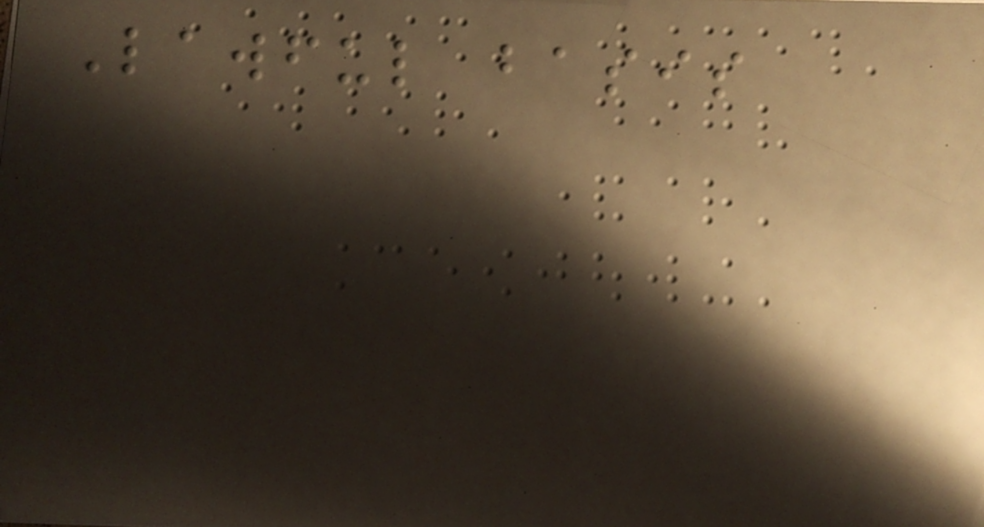Lawful basis
